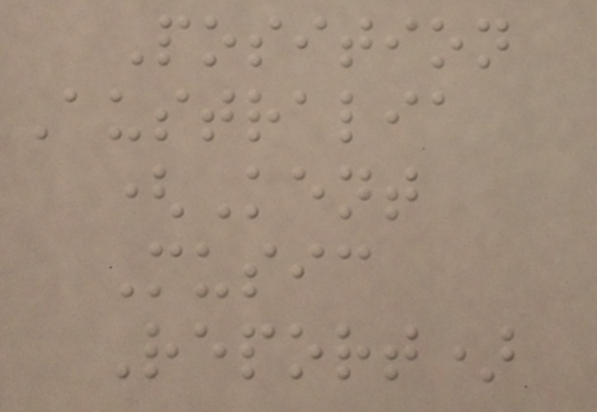Position
Australia
(Kent
Music
Report)
